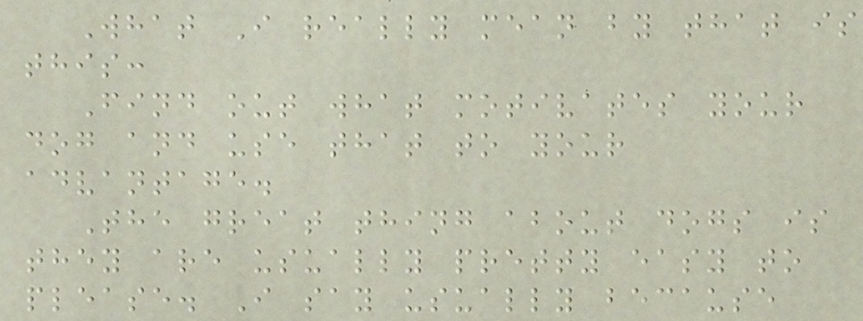What I really mean by that is
this:
Find out what motivates your
dog and use that to your
advantage.
The great thing about dogs is
they are usually pretty easy to
please. I say usually because
